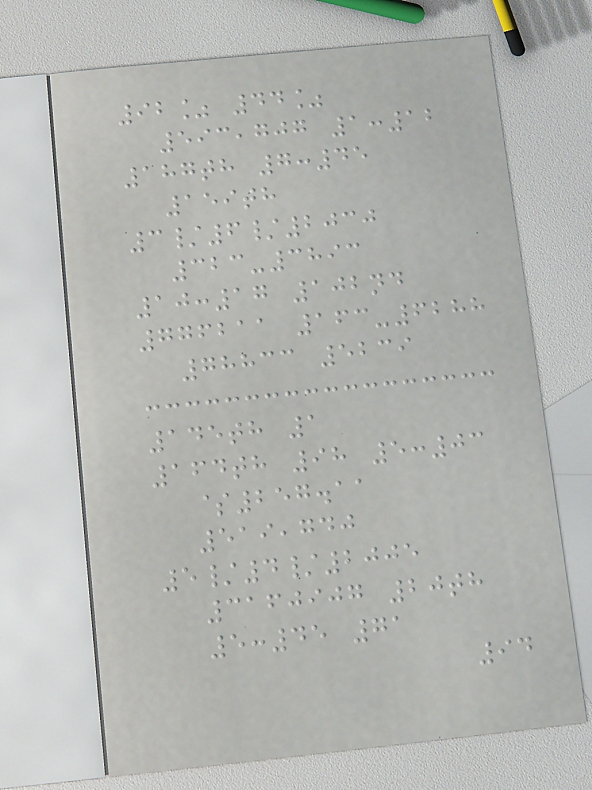92% 44%
593,707 1:12
187th 7:45
159th
3/6/2030
323-3893
10:17 102nd
776211 163-6288
78833 5239
145th 1
164th 98 5:03
$257.11
519,740
5/4/2005
3160907 20th
5:45 71
94
